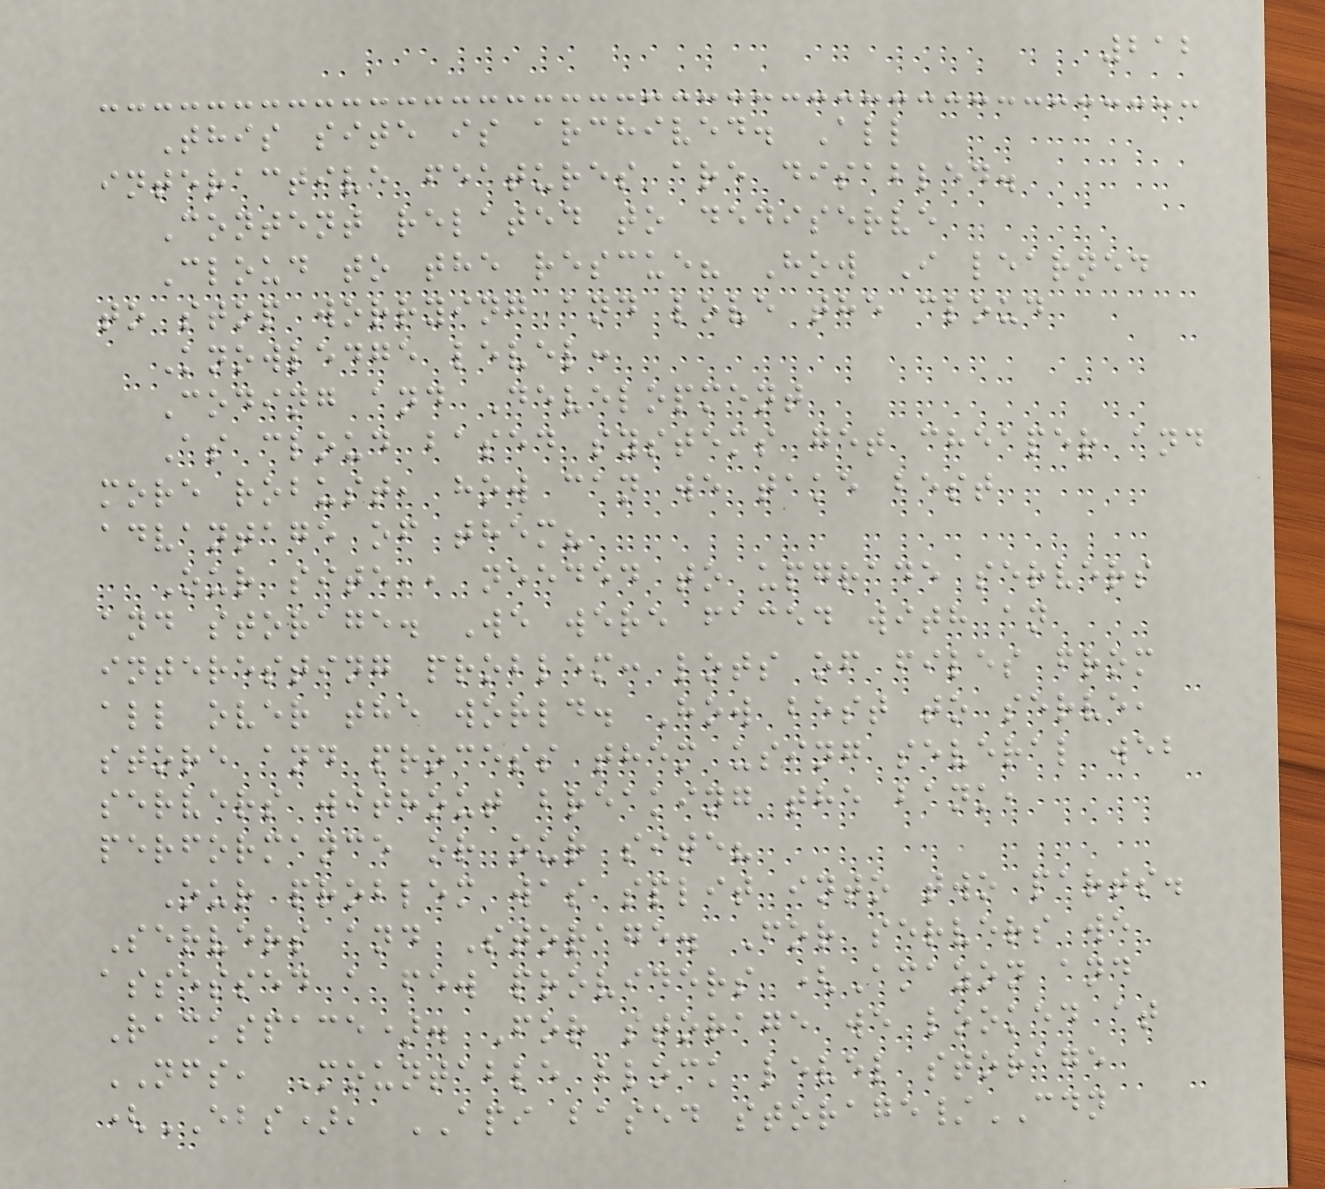212
This site is archived. All
interactive features are disabled.
Content related to dediserve
Cloud to the rescue? How I learned
to stop worrying and love the cloud
Knowledge level:
Coding and Development
As cloud based systems get cheaper and
more robust, how can we take best
advantage of them?
Our site,, needed to upgrade servers
and storage. We were faced with an
interesting problem: lots of files from
all over the world. How best to serve,
store and process them using several web
servers without breaking the bank,
performance or our site?
Our problem was split into two parts.
Servers and Storage. For servers we
assessed a few providers (Amazon and
Rackspace). For storage we looked at
NFS, Mountable block level storage
(EBS), API based storage/CDN
